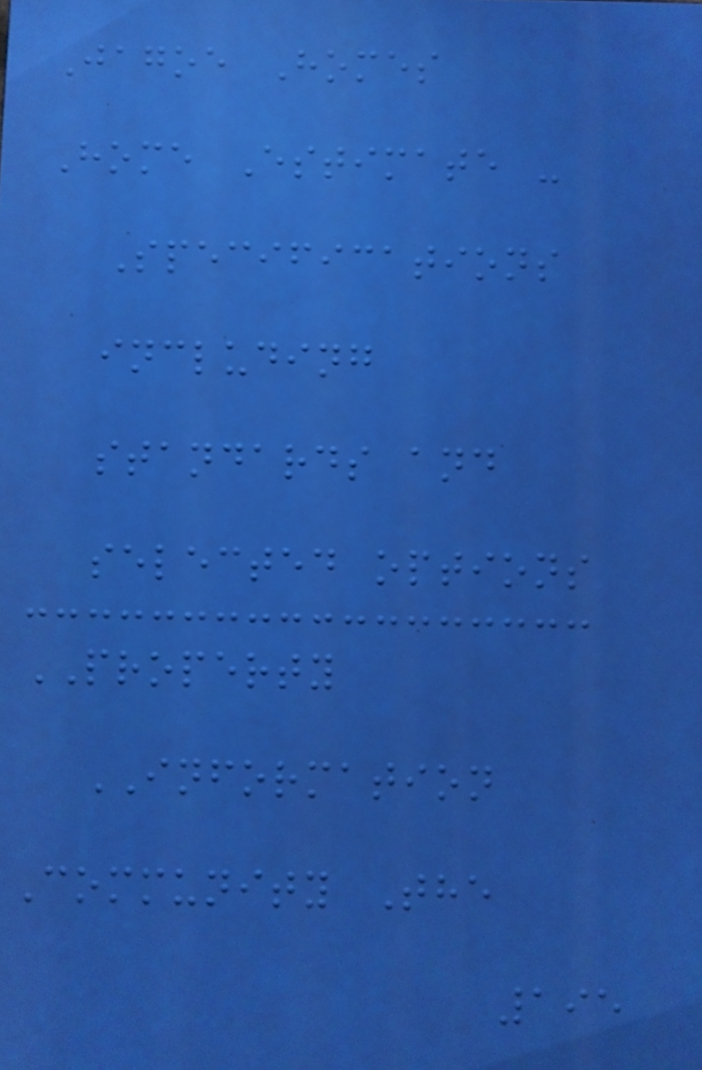Jagoe Homes
Home Estimate -
Specifications
including
standards and
selected options
PROPERTY
INFORMATION
Community The
195
